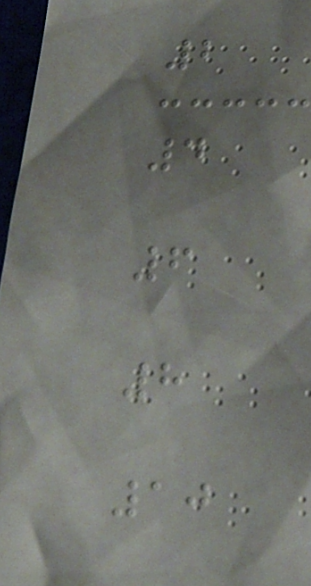2
4
6
8
10
